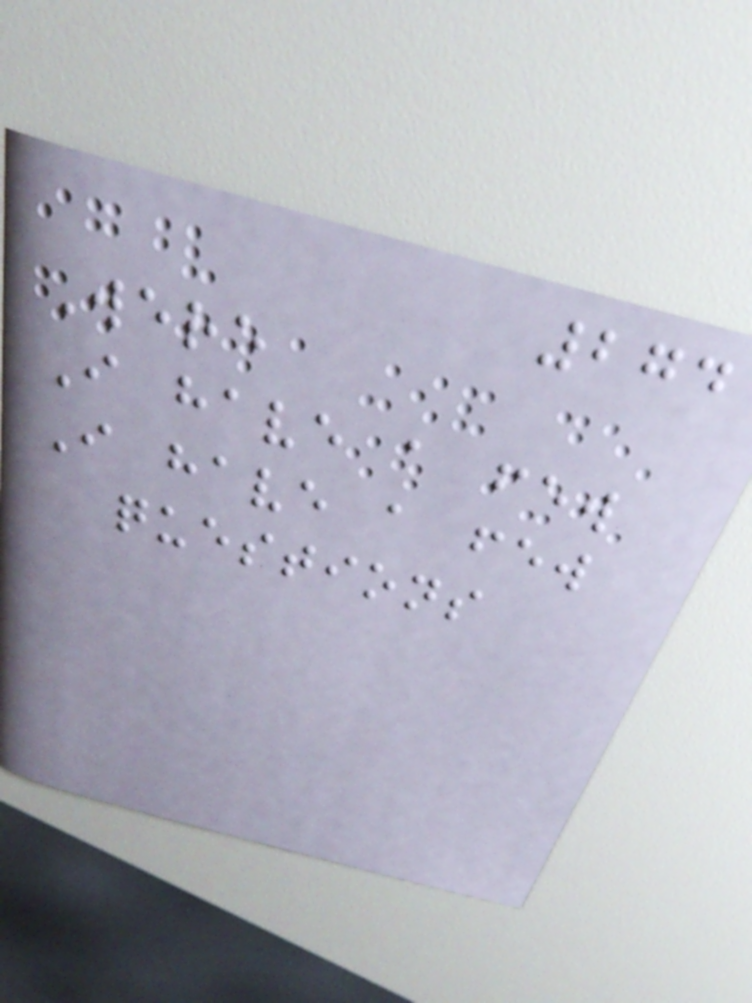274
Were
I have a few
I have a few
questions
